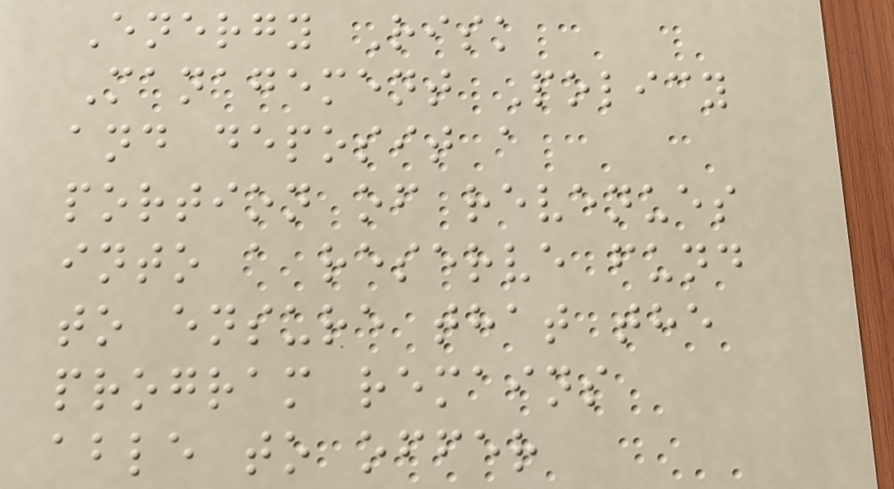Energy Risk
Management Policy
and deposit a
portion of revenues
into a reserve fund
to ensure that the
program remains
able to offer
